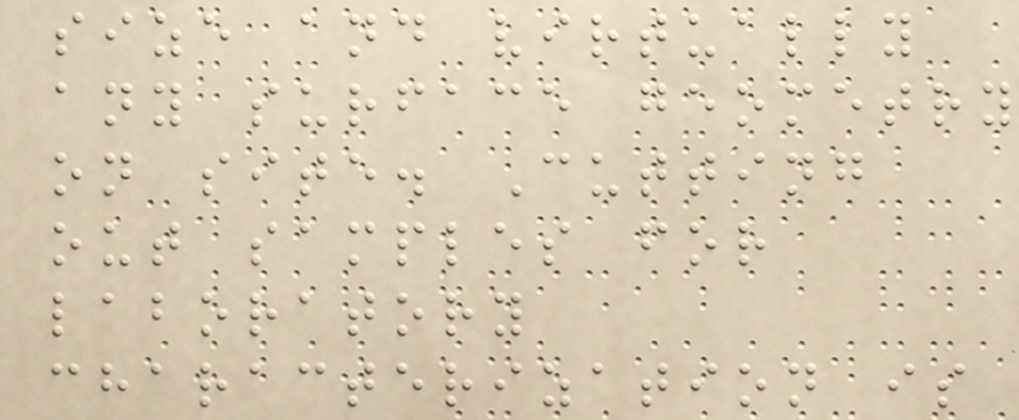size and virtually
any surface geometry
on site. Cutting
out samples for
laboratory
characterization is
